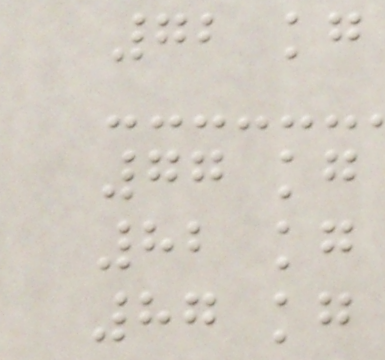72 kg
77 kg
82 kg
87 kg
